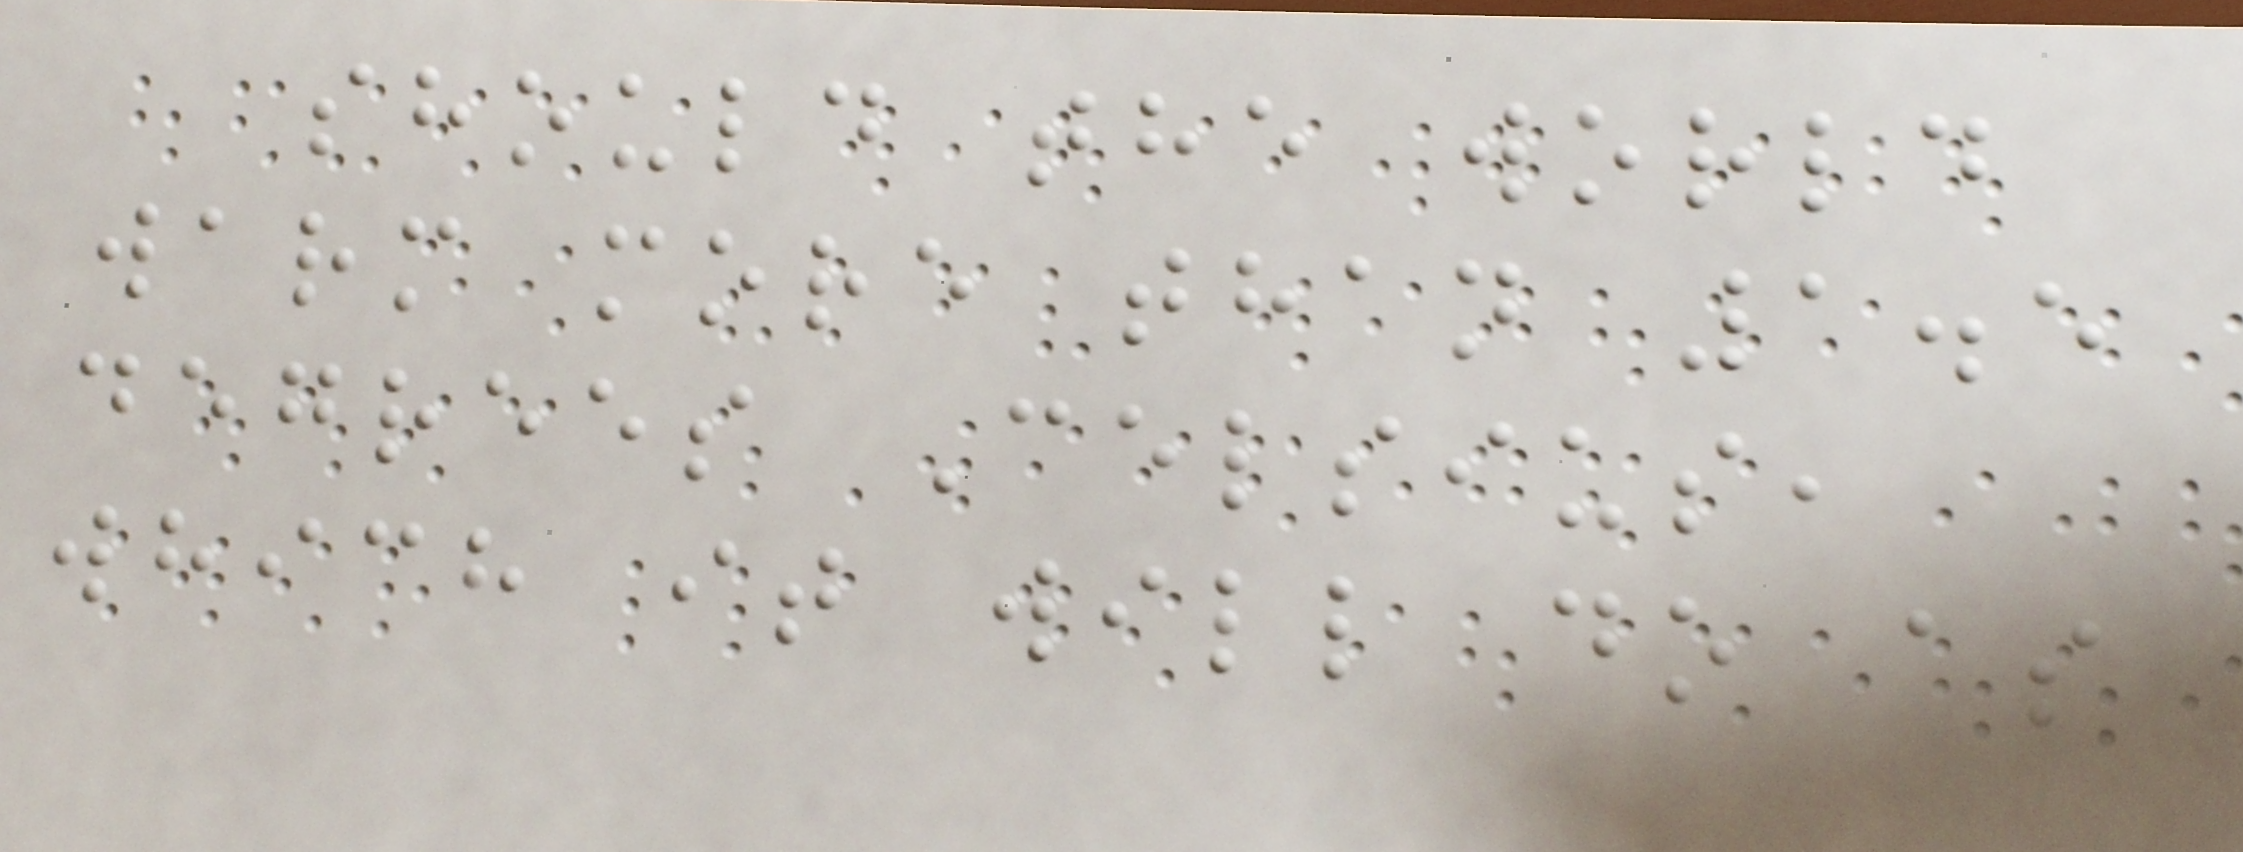should the world
warm more than 1.5
degrees Celsius,
which it will do as
